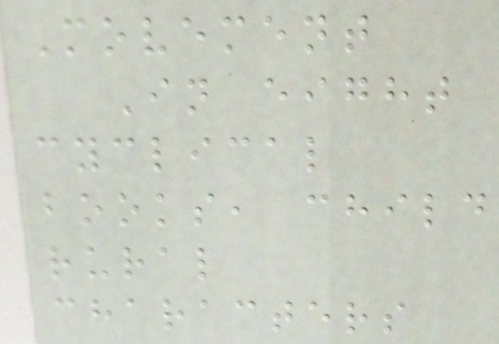Movement
In eight
cyclical
books, child
rural
characters
